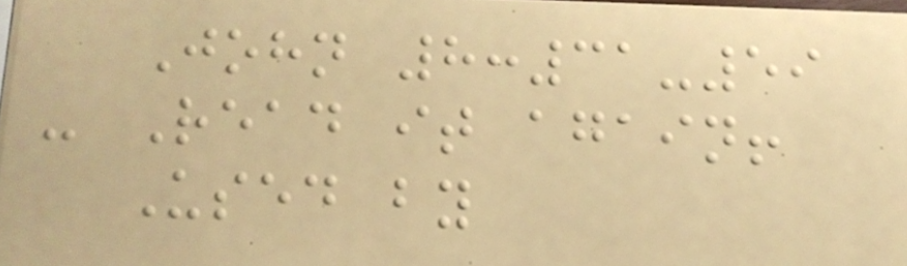John 8:31-59
- Read it again!
Used by
